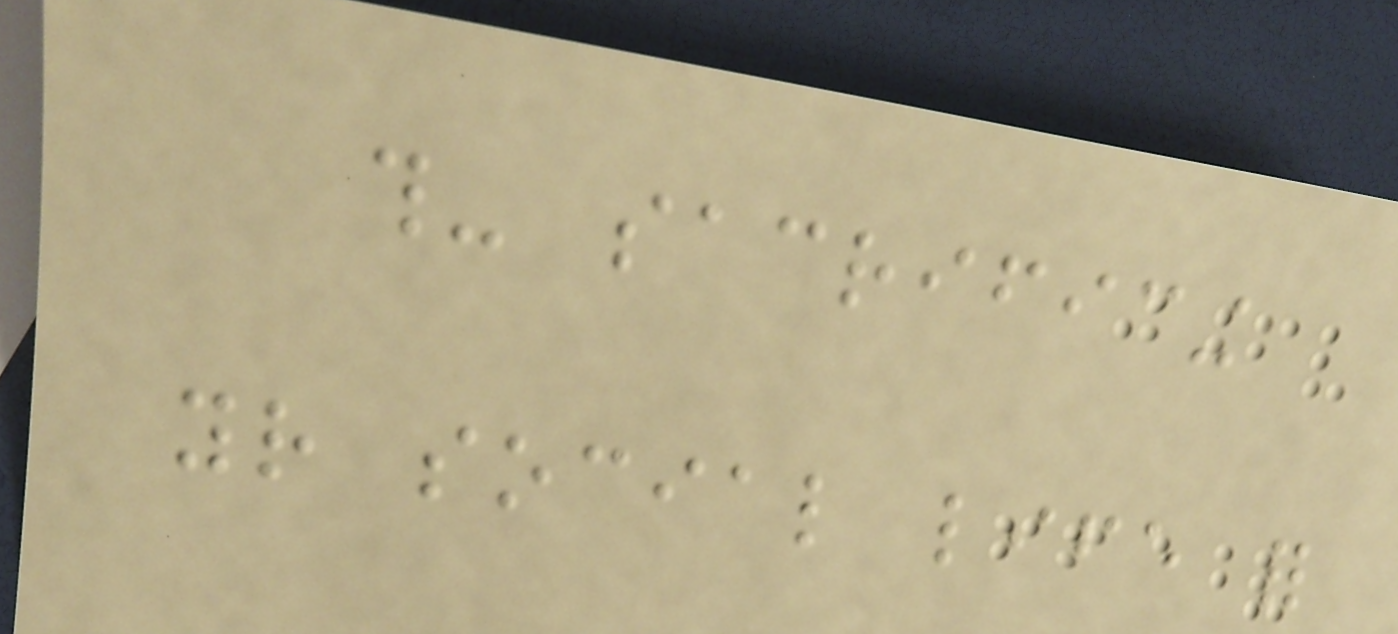this- sacrificing
your social life for
